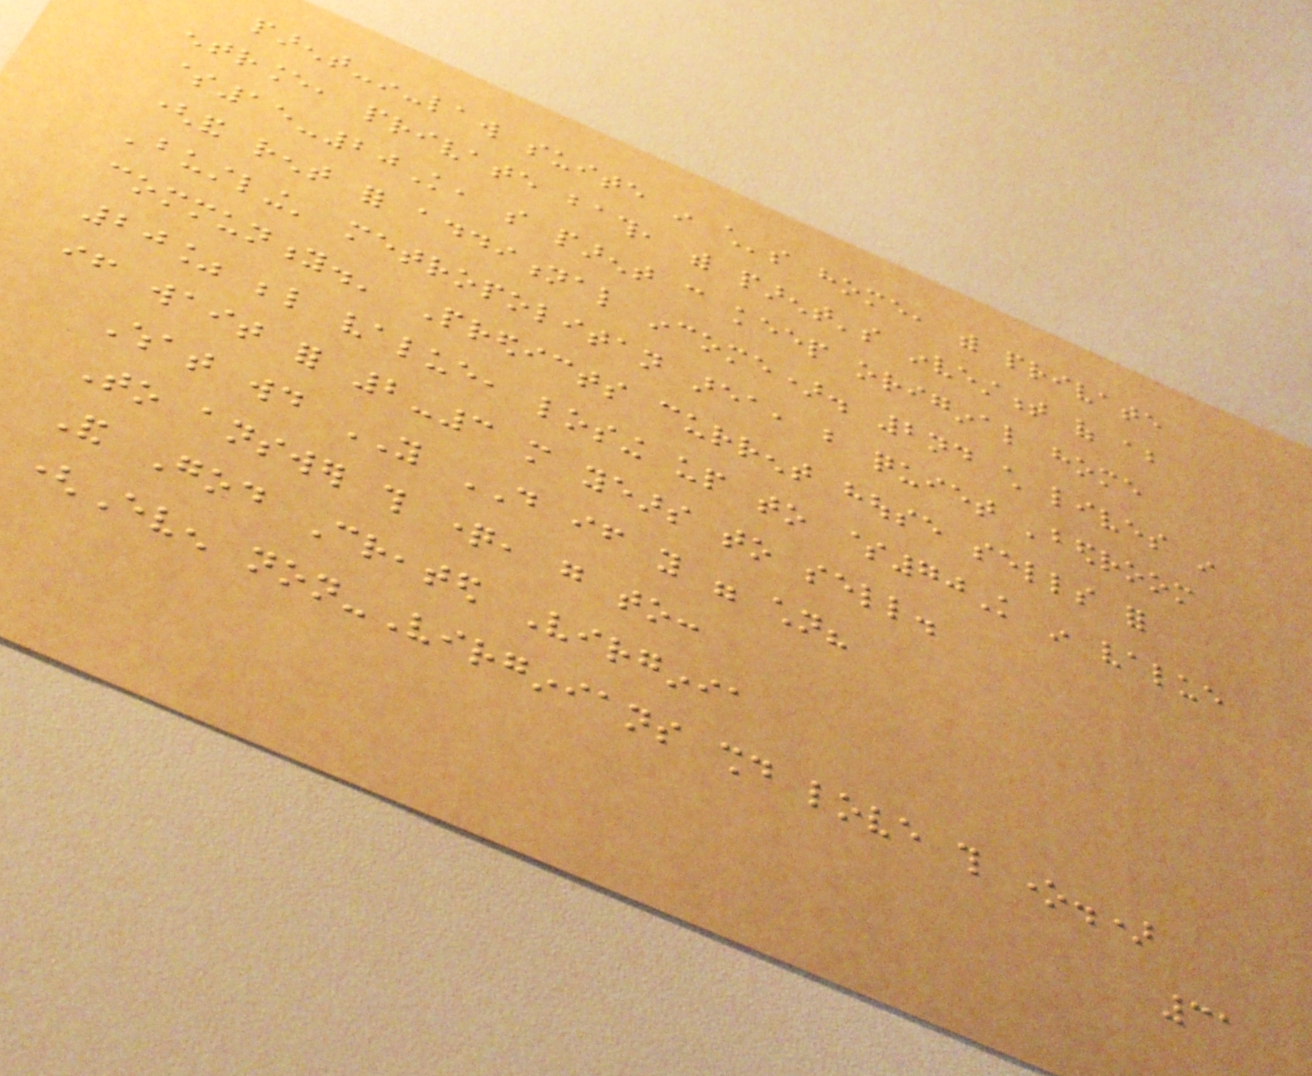parent-in-law suite in child's home, with private
entrance, private bath, with parent's investment of about
$15-20K, so parent can keep original home
(and rent for additional income). 2nd child lives in
'bustling' metropolitan area, but quiet 'bedroom
community.' Predicts current house sells for
20% below value, losing up to $70K in value
if wait for 2-3 more years to sell.
What would YOU DO if you were children?
To answer this question, go to:
And God Created Virginia
(Even non-Virginians should love this one.)
31
